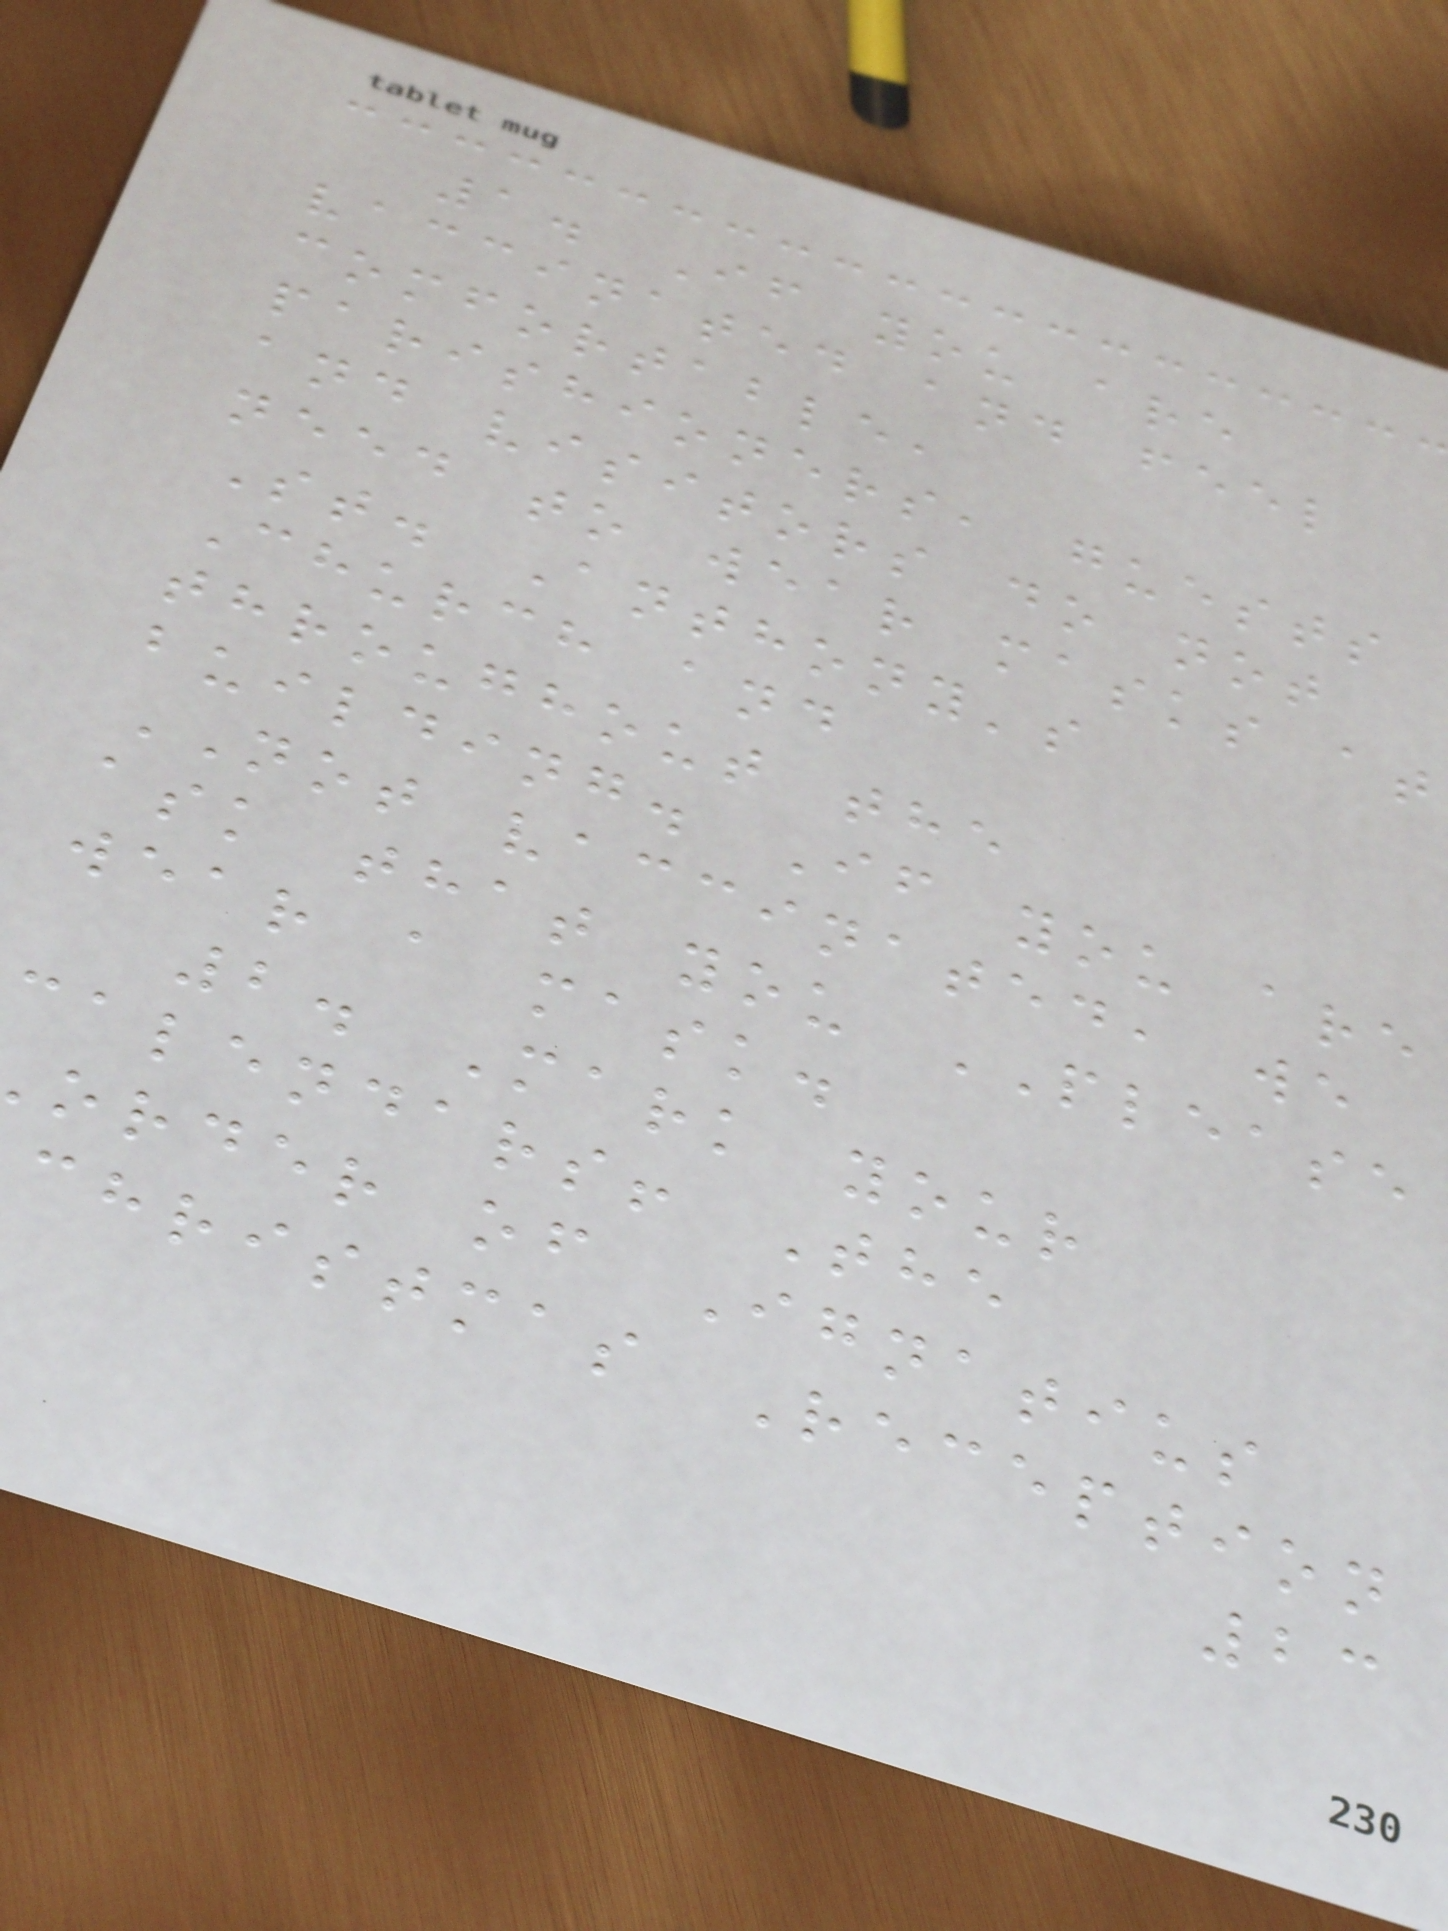1. If you are
vaccinated and feel
comfortable,
parishioners, guests
and visitors do not
need to wear masks at
St. Anthony's
Church and
throughout the
building. If you are
NOT vaccinated, we
ask that you PLEASE
wear a mask.
2. Mark your
calendars! The
order of Ignatius
christmas Reception
23
